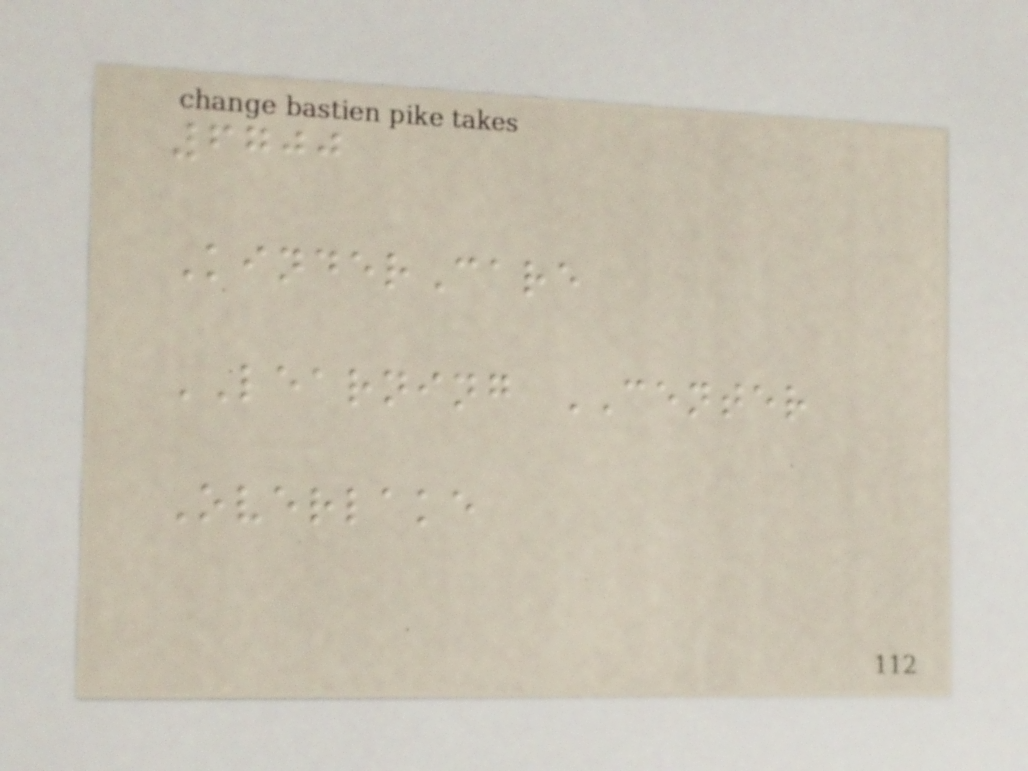6700
KinderCare
LEARNING CENTER
Overlake
